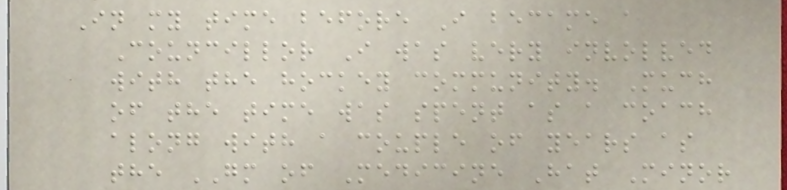In my time before I became a
Councillor I was very involved
with the hockey community. Much
of the time was spent as a coach
along with a couple of years as
the GM of Medicine Hat Minor
